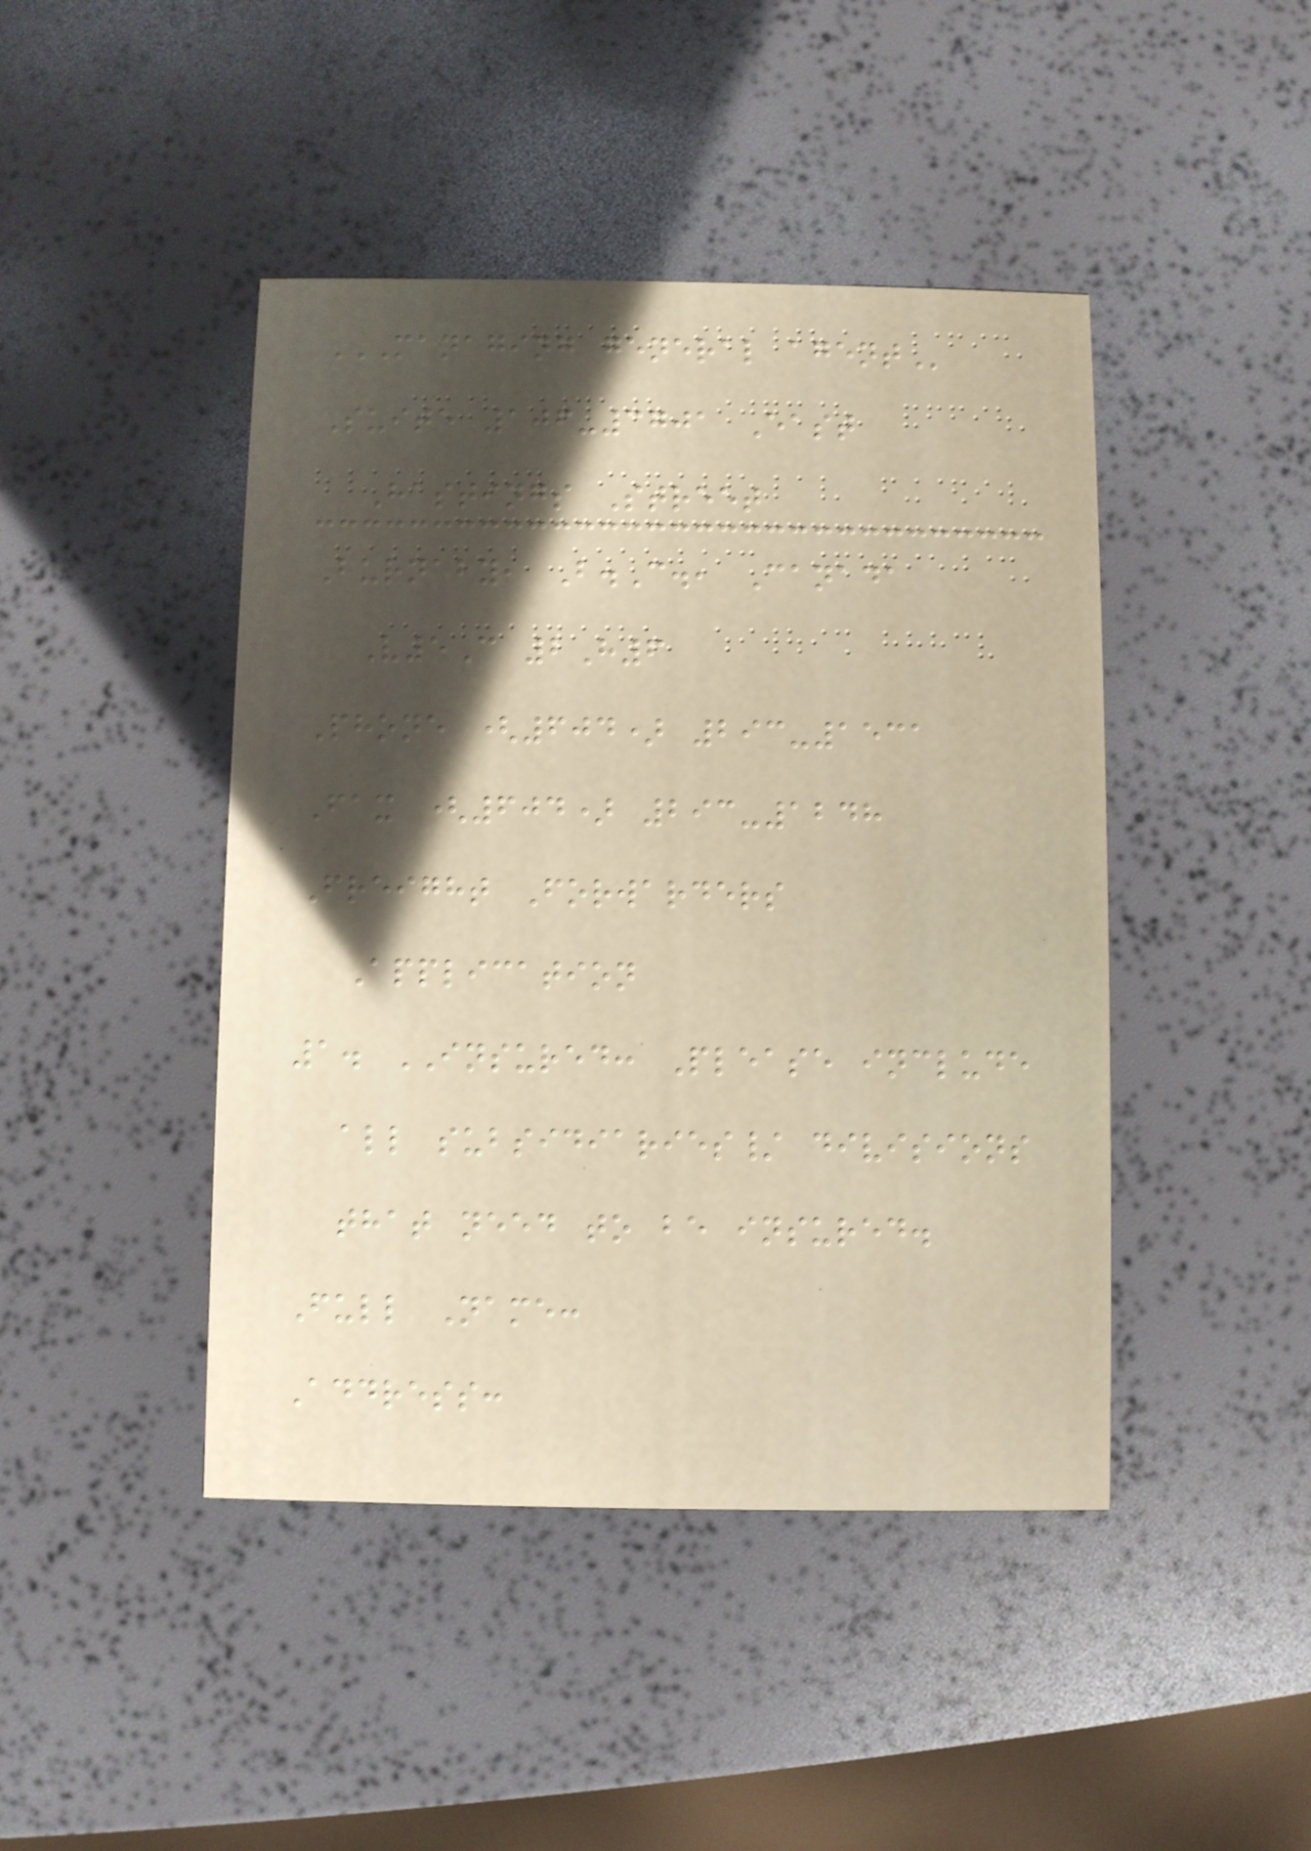MANAGING GENERAL AGENT
Suite 106-3701 East
Hastings Street
Burnaby, B.C., Canada
V5C 2H6
Phone (604) 293-1531
Fax (604) 293-1248
Freight Forwarders
Application
1. INSURED: Please include
all subsidiaries/ divisions
that need to be insured.
Full Name:
Address:
